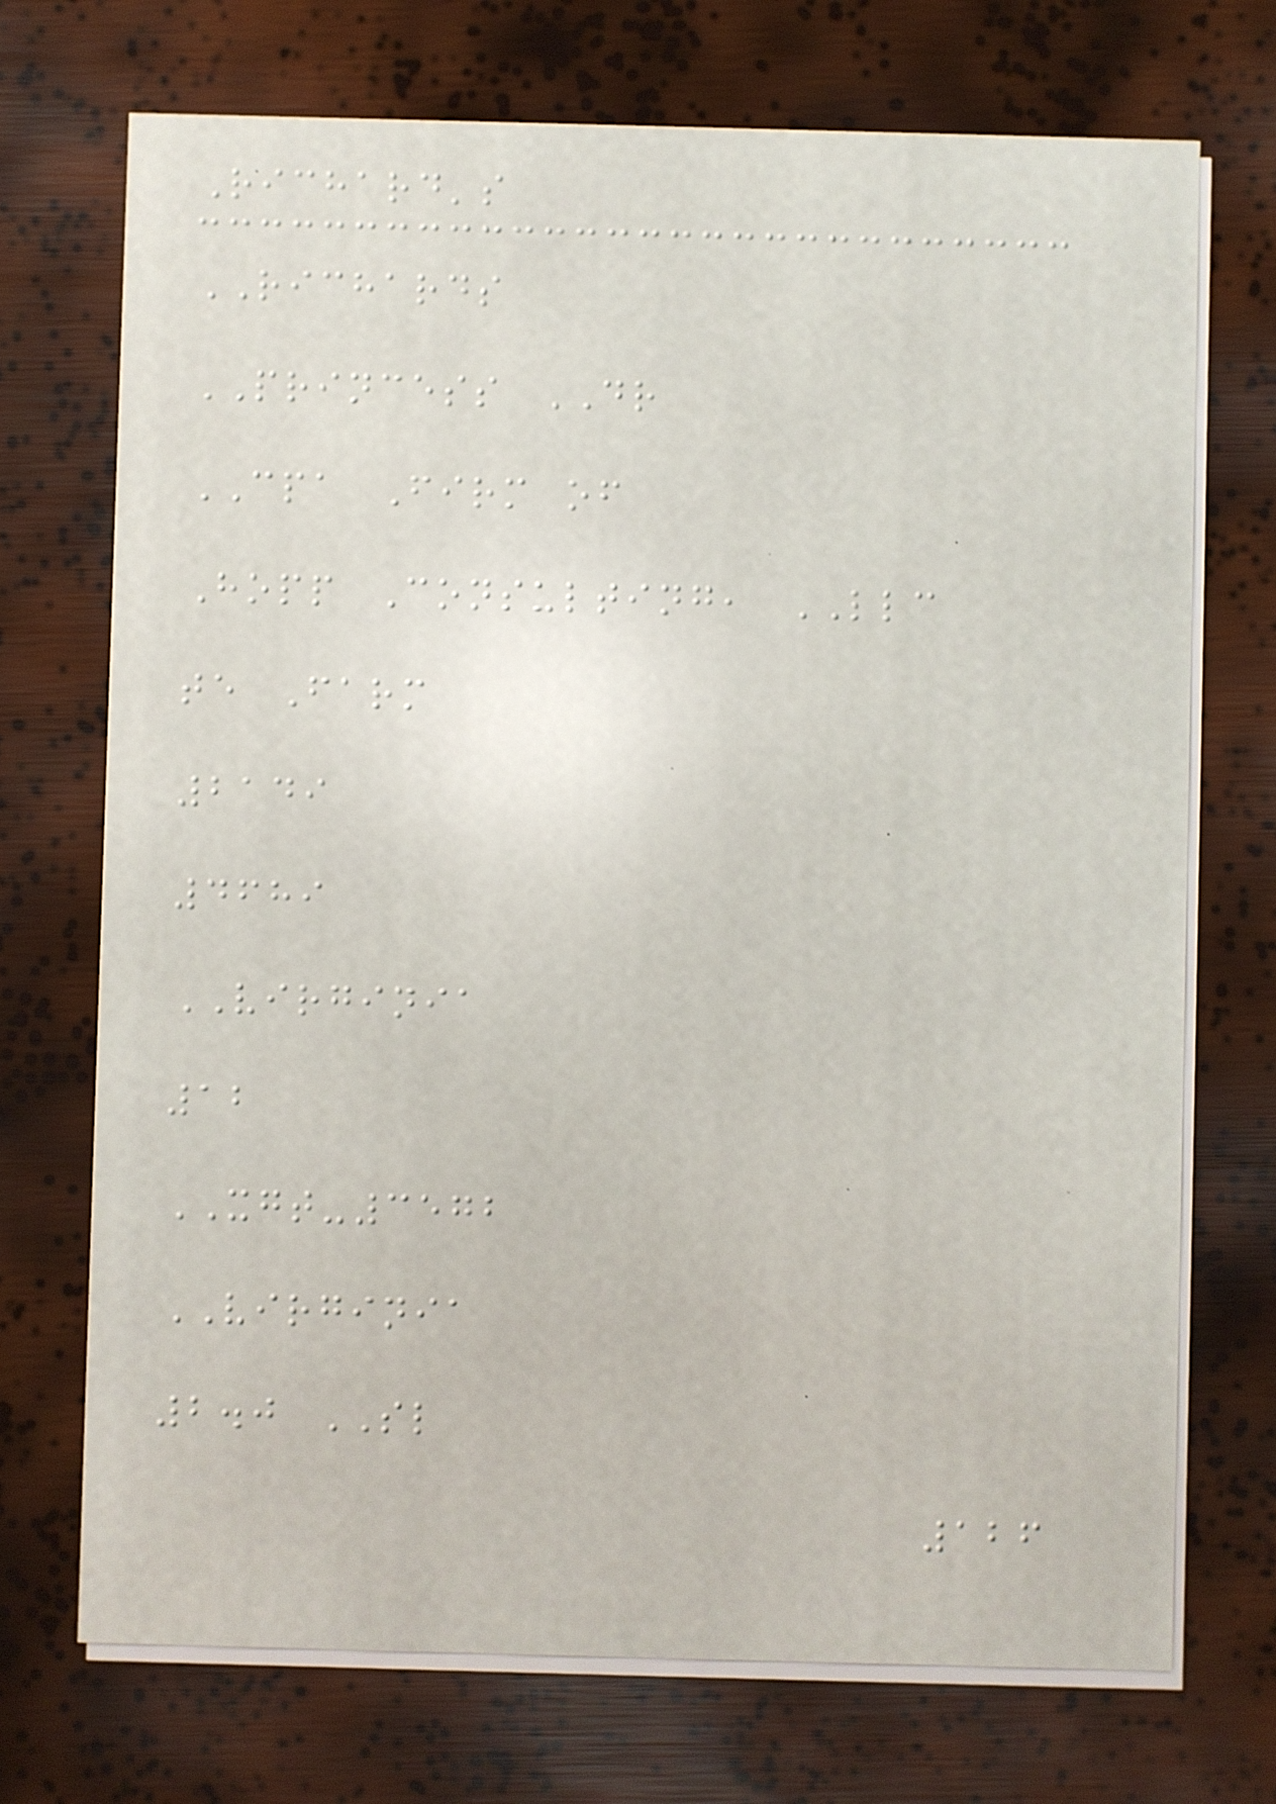Richard's
RICHARDS
PRINCESS DR
CPA Firm of
Hopp Consulting, LLC
te Farm
2149
4689
VIRGINIA
12
XGT-3572
VIRGINIA
2.0 SL
126
